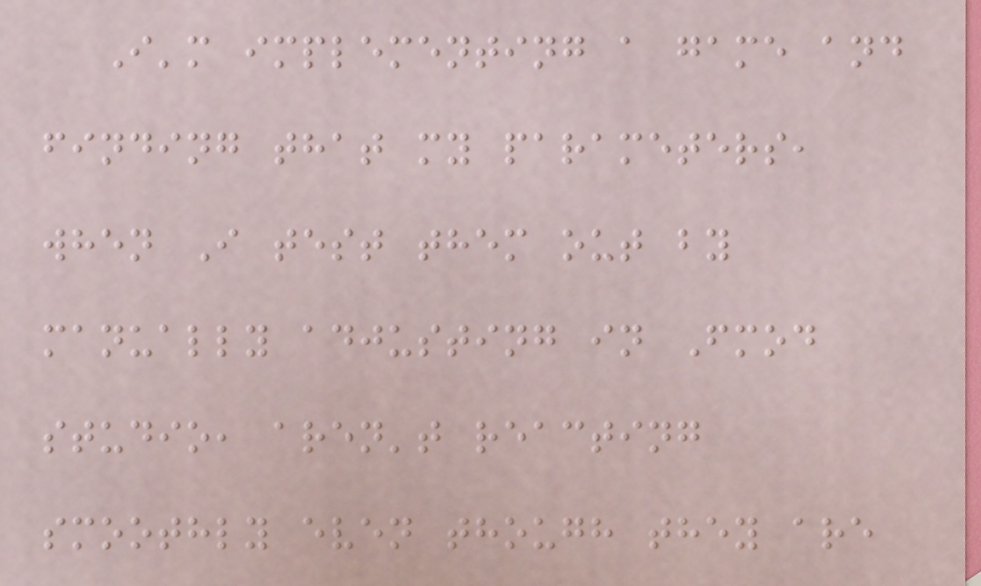I'm implementing a game and
finding that my parameters,
when I test them out by
manually adjusting in Fmod
studio, aren't reacting
smoothly even though they are
